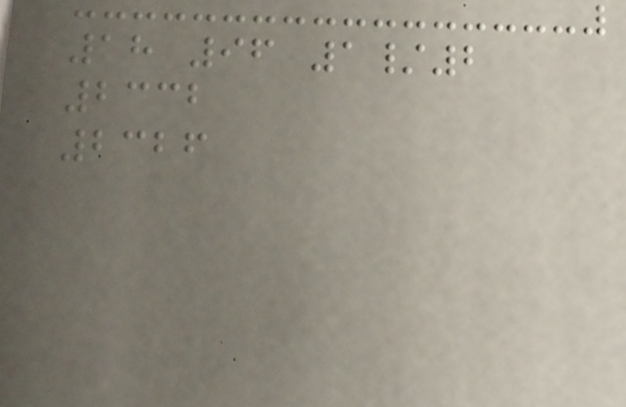18 96 1/2
2332
2326
